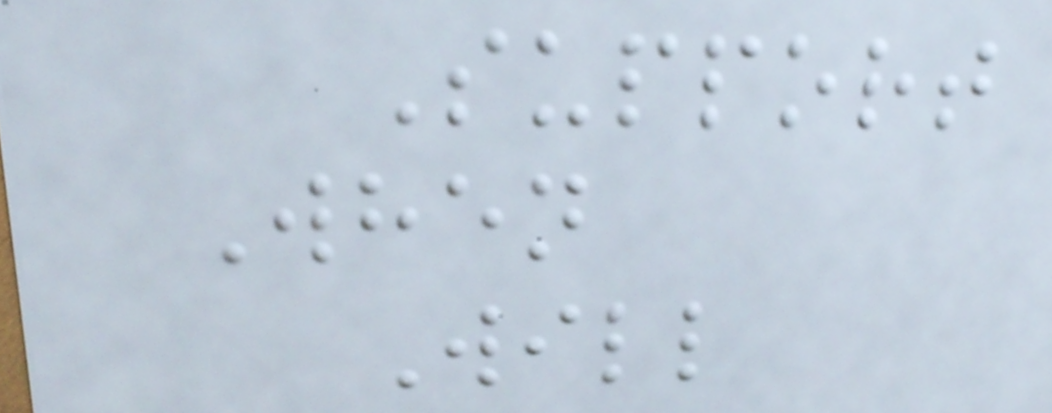Support
When
Will
